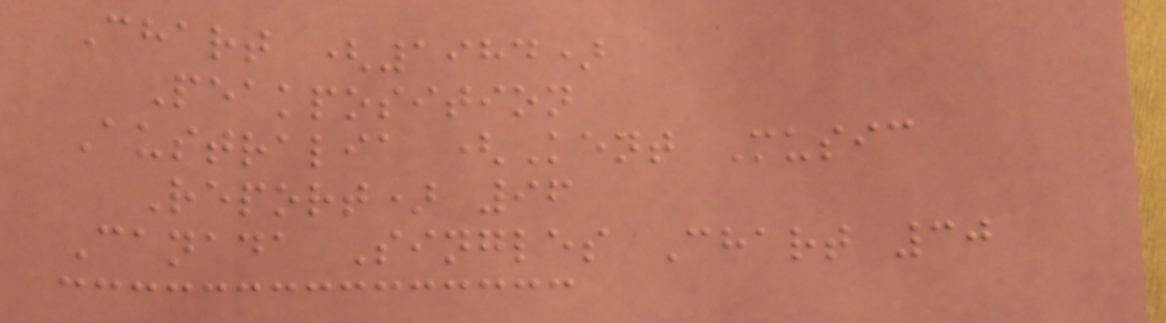Chart (1984)
Peakposition
Australia (Kent Music
Report) 96
Canada Singles Chart 30
